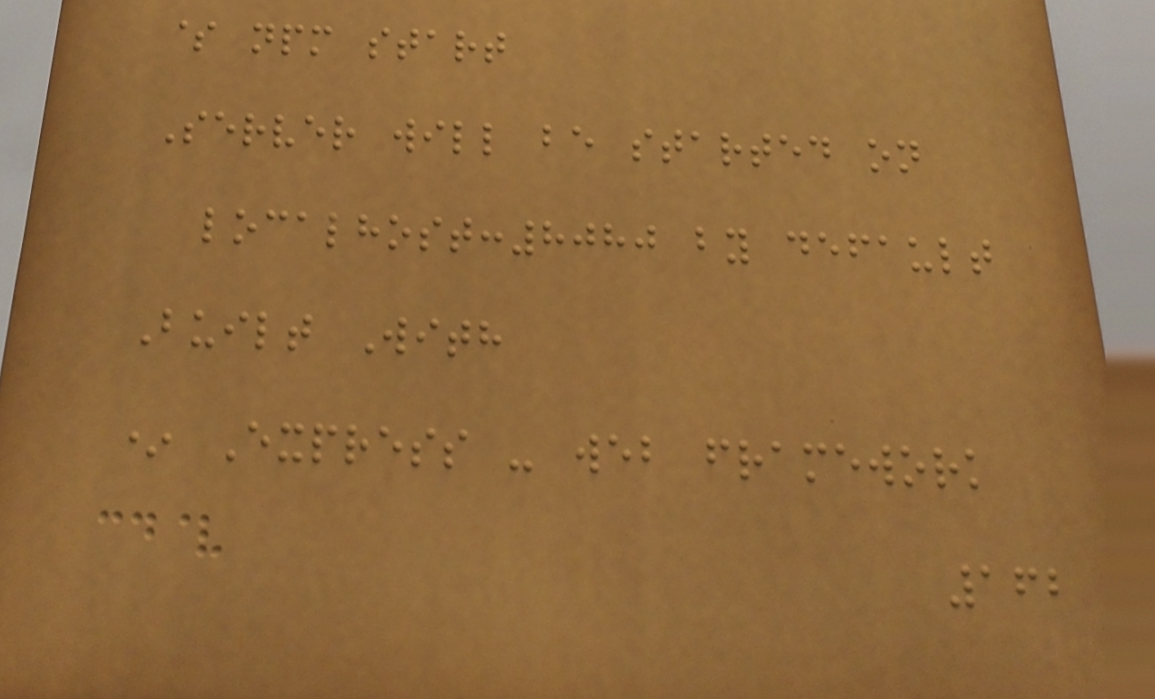$ npm start
Server will be started on
localhost:8080 by default
Built With
* Express - web framework
162
